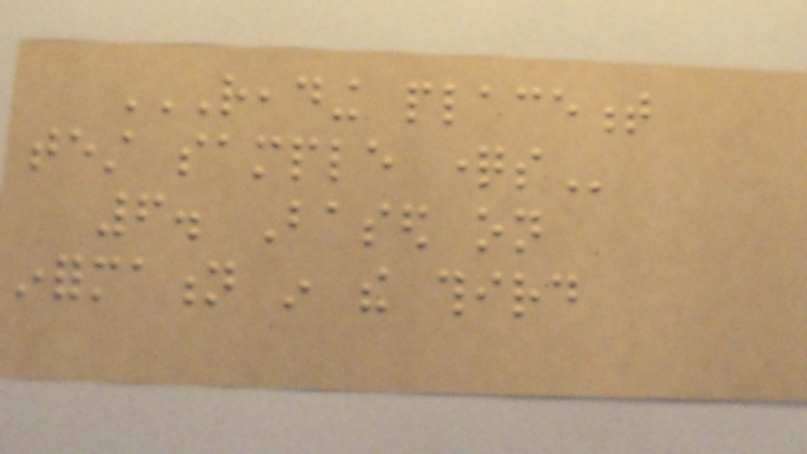READING PLACEMENT
TEST SAMPLE QUESTIONS
6. Based on
information in the third
